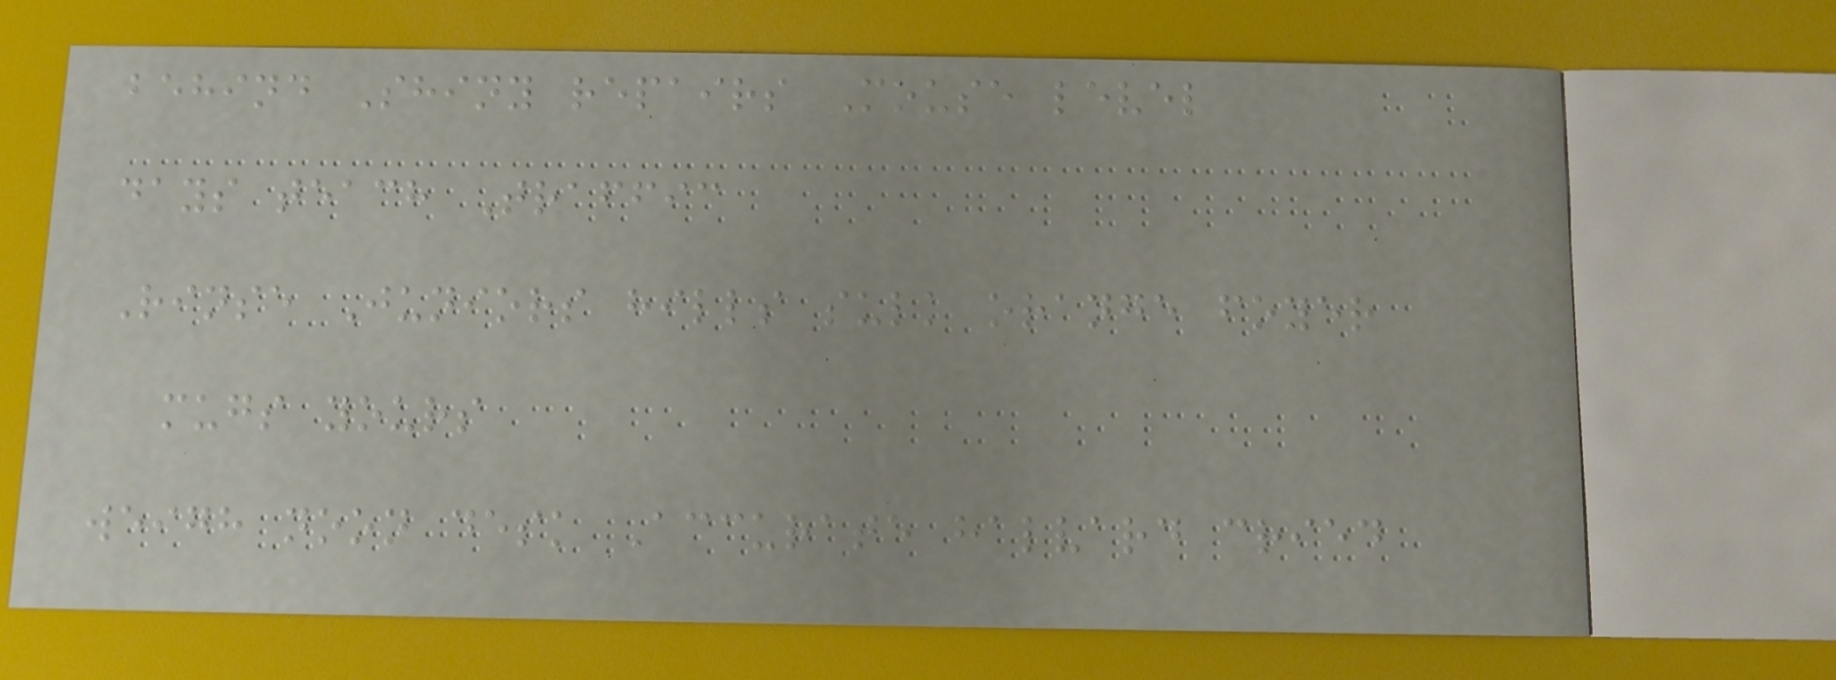behind Shiny repairs Mouse level
days teach Traffic
Rinse Juniors hills sulk orange foyer
mugs yours
weigh noon desk Accurate halvard cried
